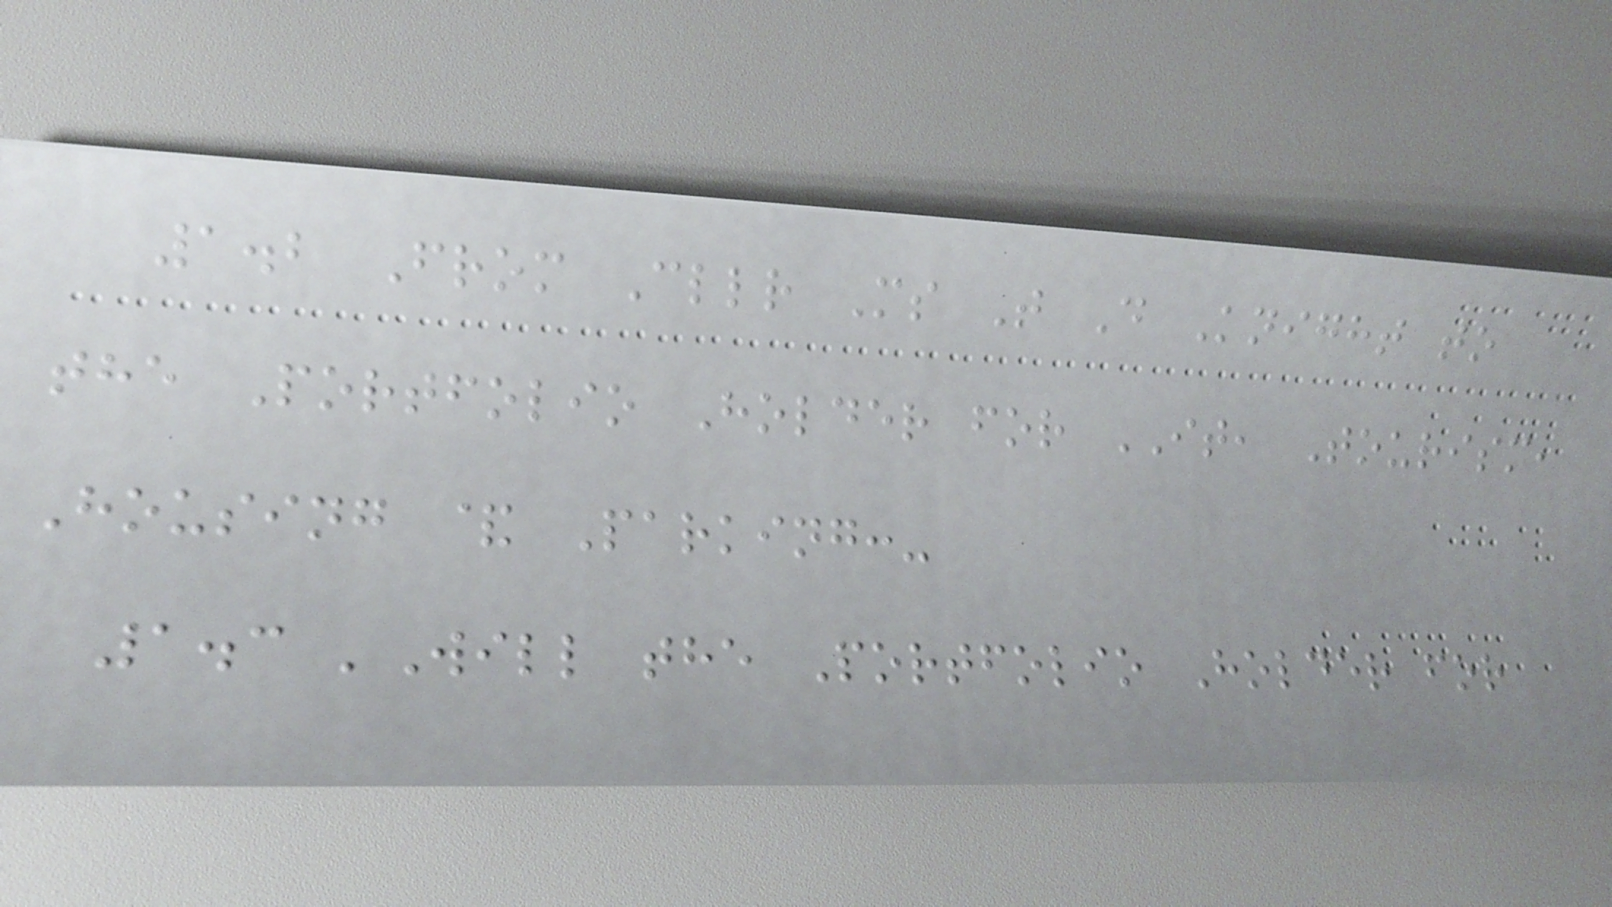1.2 From Cllr Ms T D Knight to
the Portfolio Holder for IT, Tourism,
Housing & Parking:-
1.3 'Will the Portfolio Holder for
